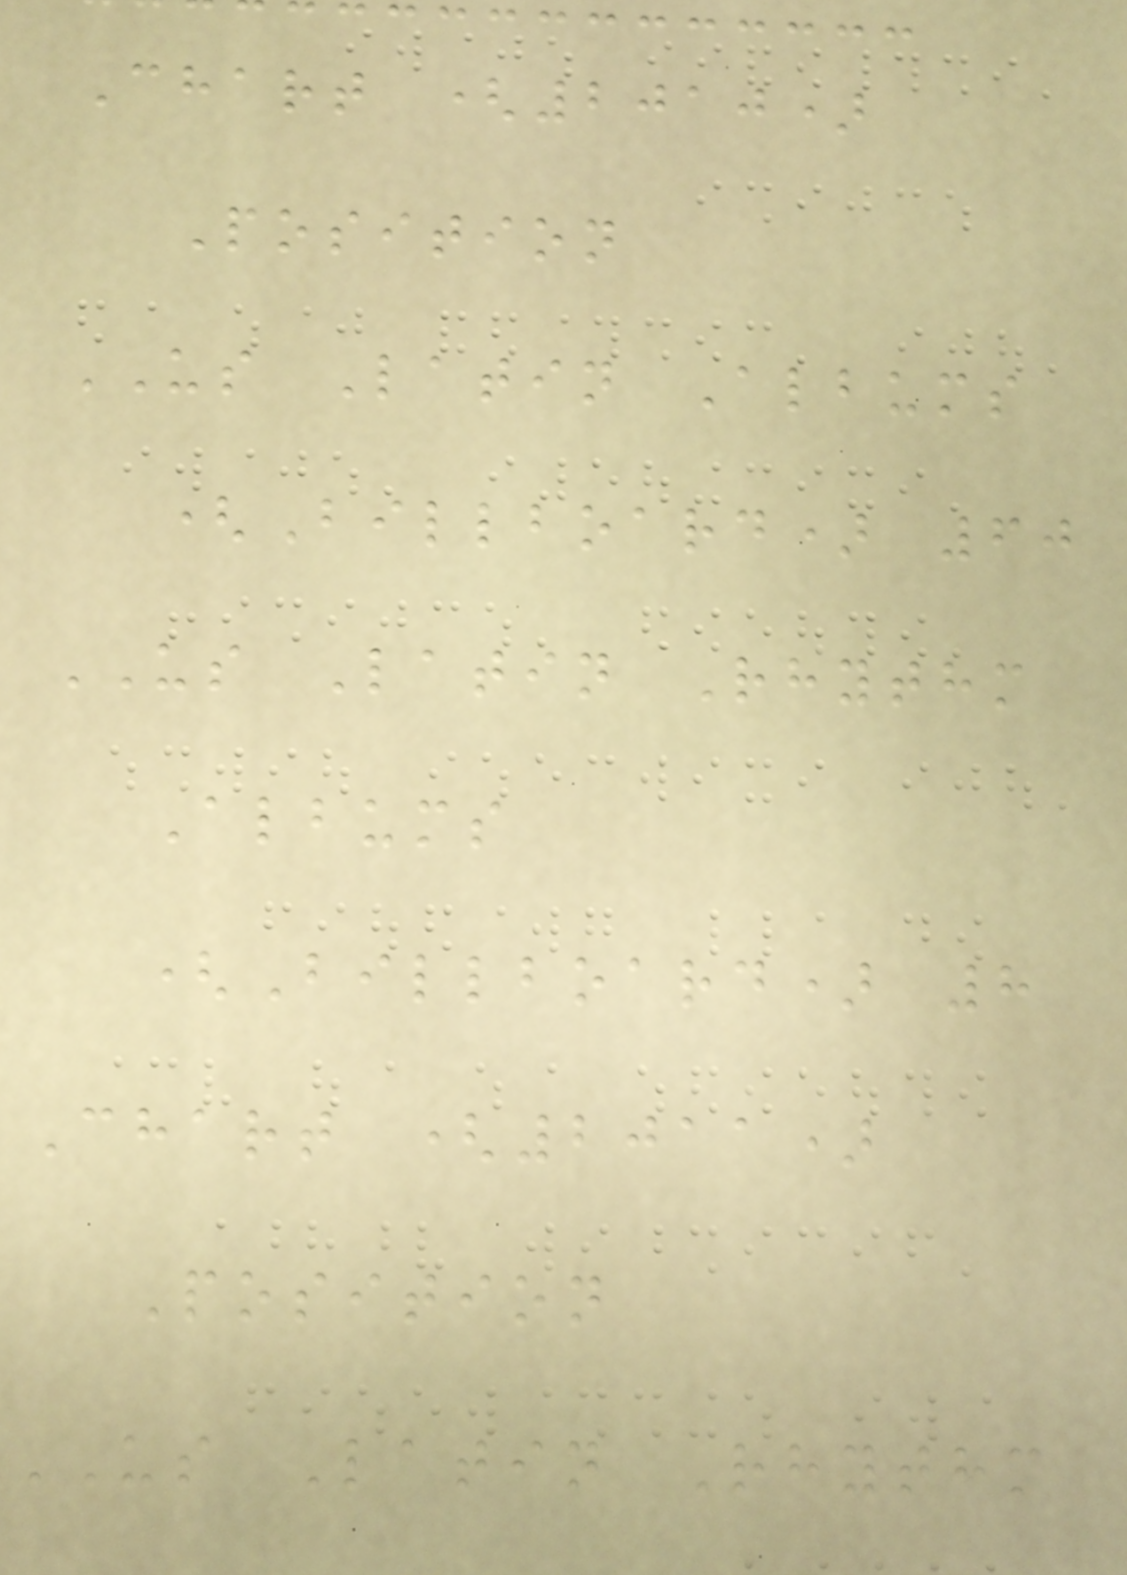Chart (2010)
Position
US Latin Albums
(Billboard) 60
US Latin Rhythm
Albums
(Billboard) 8
Chart (2011)
Position
US Latin Rhythm
